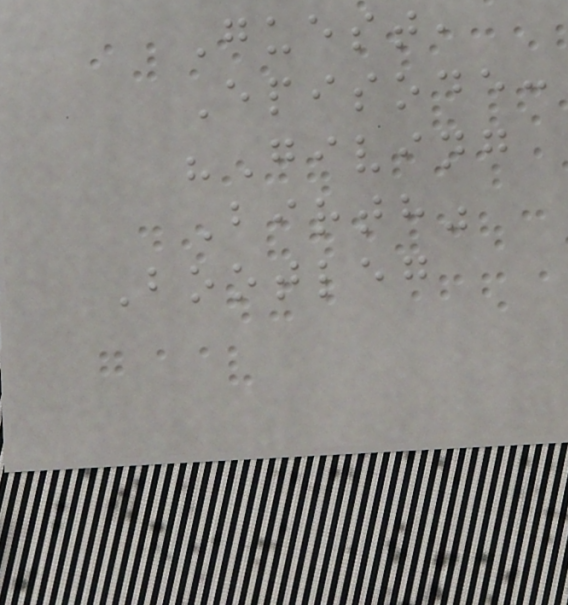Guest,
Episode:
"Giving
Birth"
Bootleg
